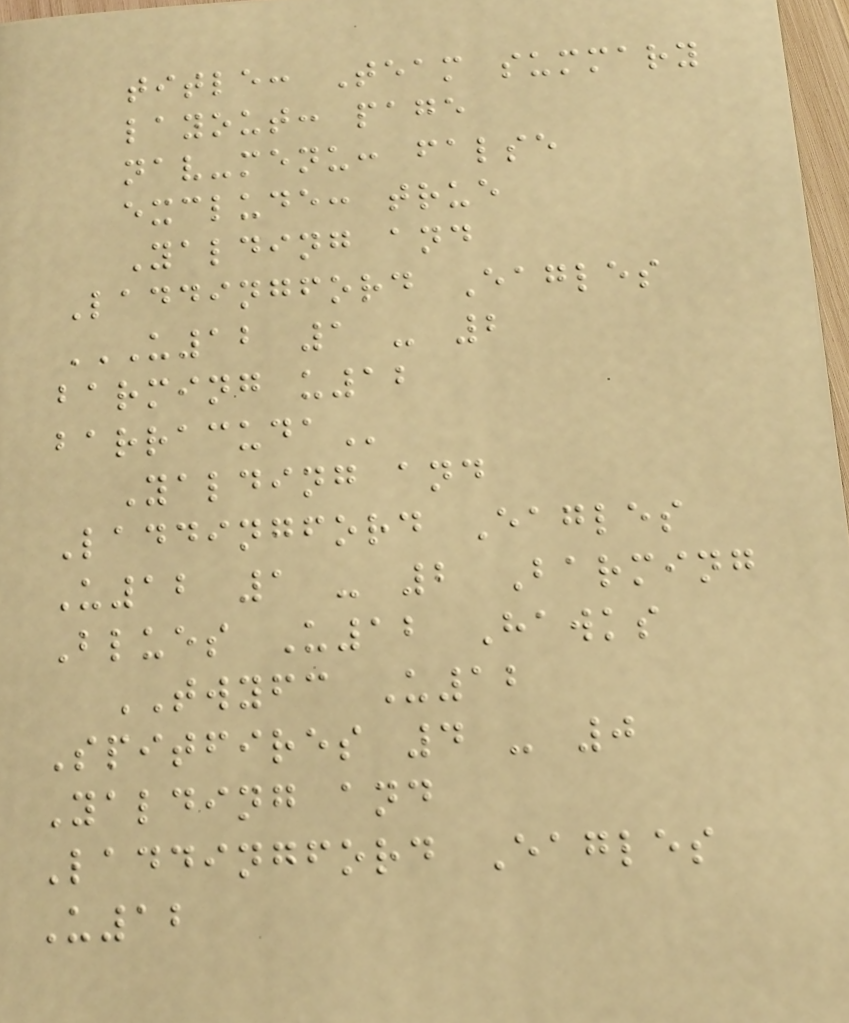title: Team summary
layout: page
nav-menu: false
exclude: true
Yalding and
Laddingford Eagles
U12 1 - 2
BARMING U12
BARRACUDA
Yalding and
Laddingford Eagles
U12 1 - 2 Barming
Blues U12 Hawks
TWYFC U12
Spitfires 4 - 0
Yalding and
Laddingford Eagles
U12
